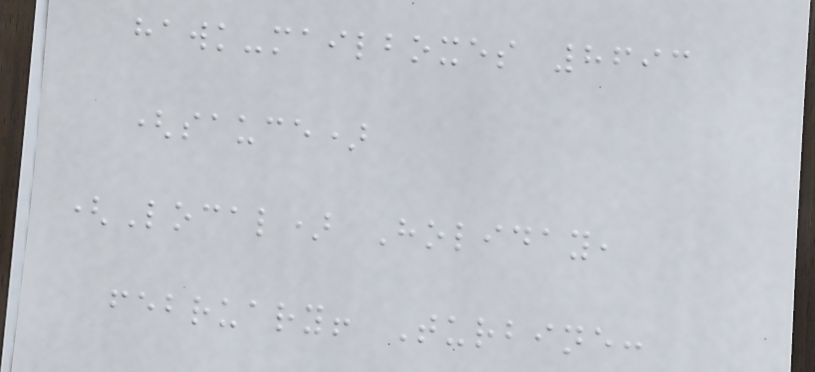hawk-mailboxes 8693
(sauce)
(Local) Holiday,
february! Turbine:
